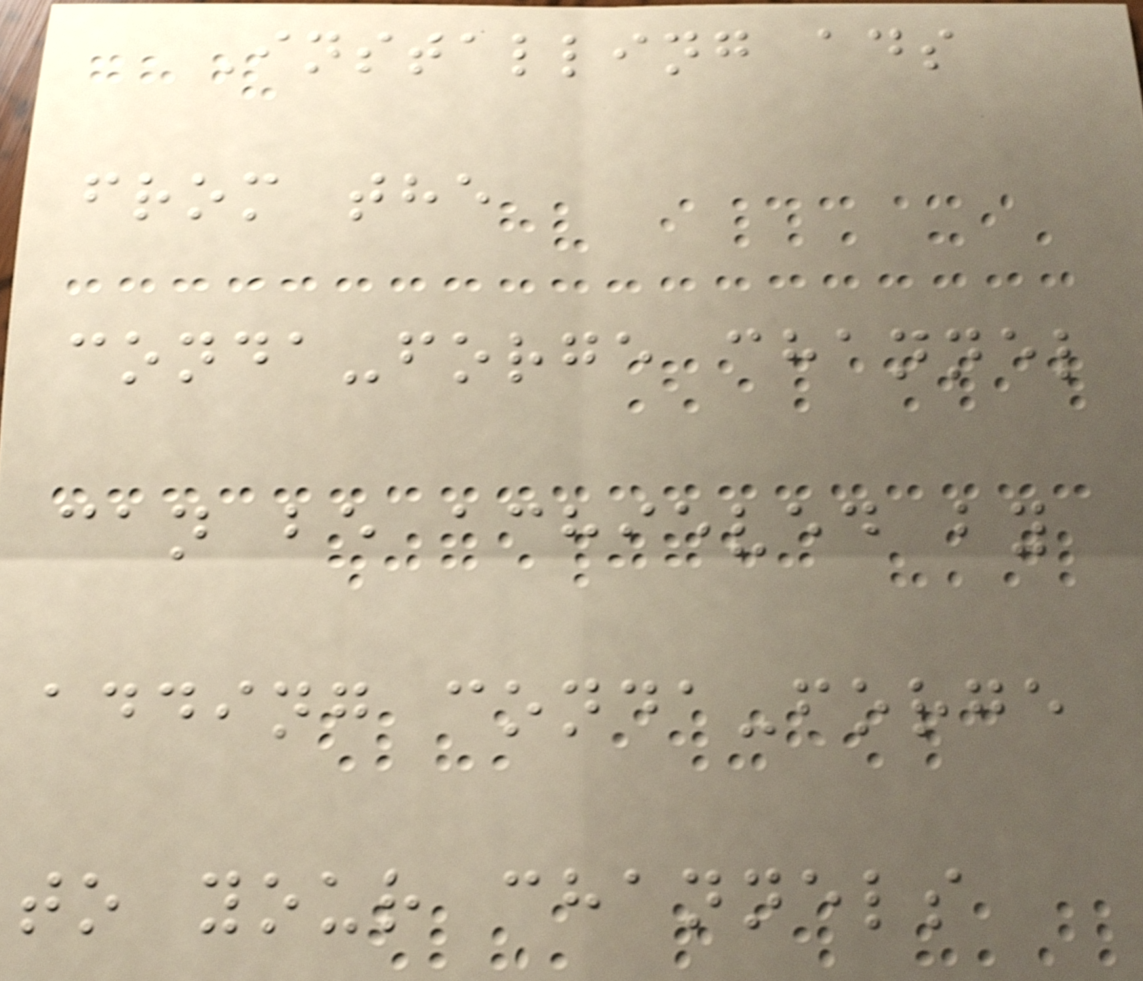Installing ads
from the
conda-forge channel
can be achieved by
adding conda-forge
to your channels
